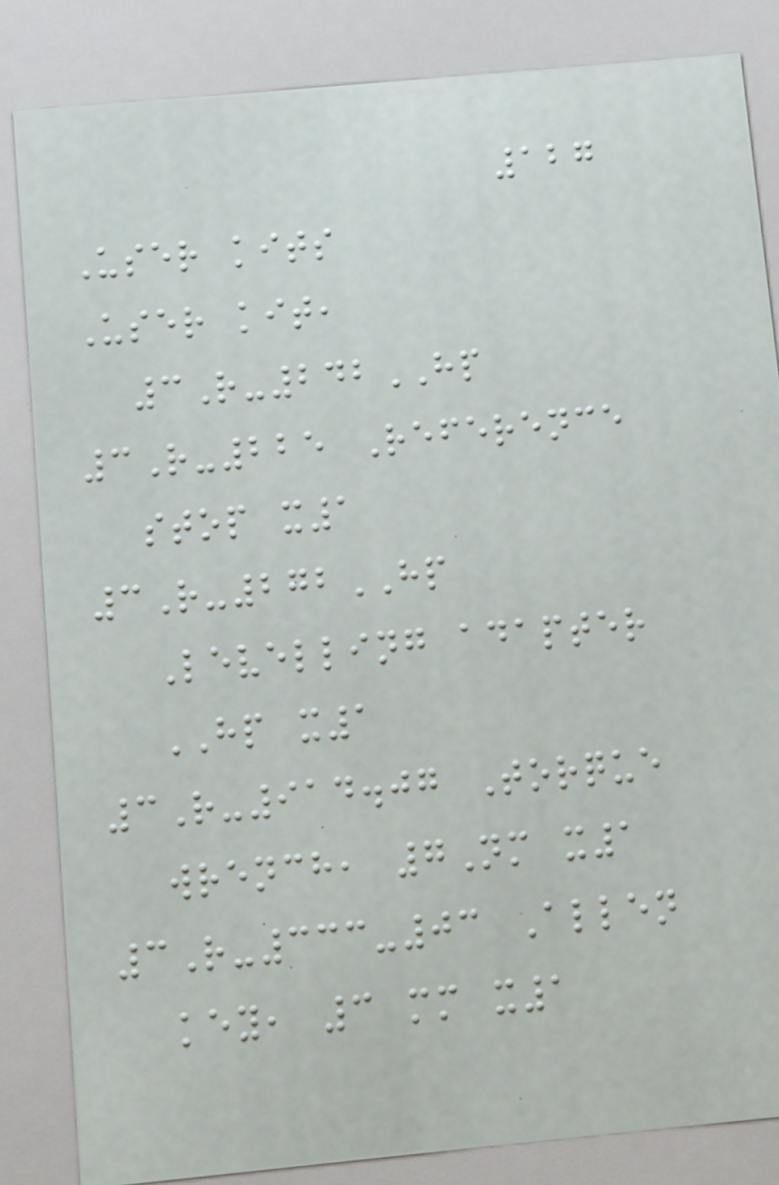127
User kits
User kit,
3R-242HP
3R-225 Reference
stop x1
3R-272HP
Levelling adapter
HP x1
3R-914.07 Torque
wrench, 7Nm x1
3R-333-03 Allen
key, 3 mm x1
